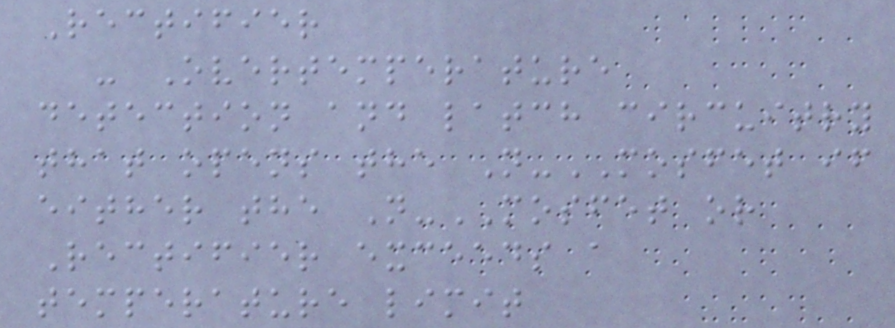Rectifier
- Overtemperature
detection and latch circuitry
that opens the N-MOSFET if
either the N-MOSFET or
Rectifier exceeds a
temperature limit
